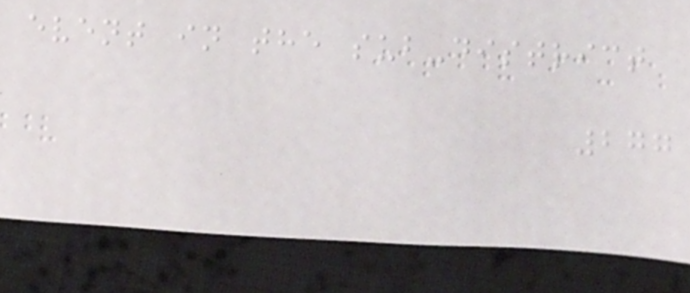event in the sub-district
277
